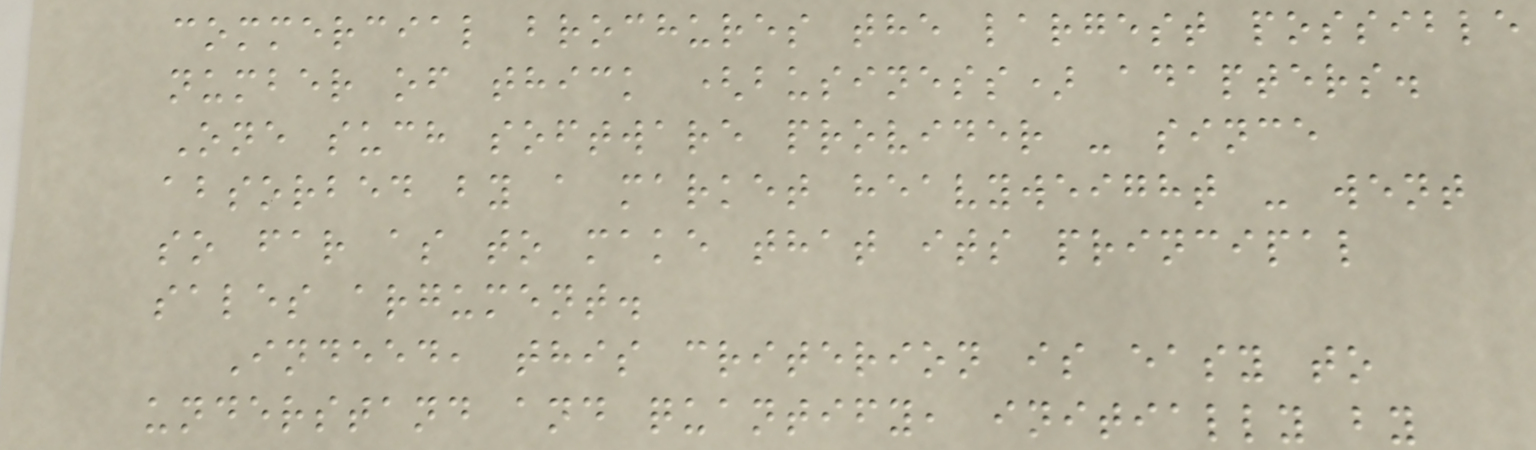commercial brochures the largest possible
number of thick (business) adapters.
One such software provider - since
absorbed by a market heavyweight - went
so far as to make that its principal
sales argument.
Indeed, this criterion is easy to
understand and quantify, initially by
